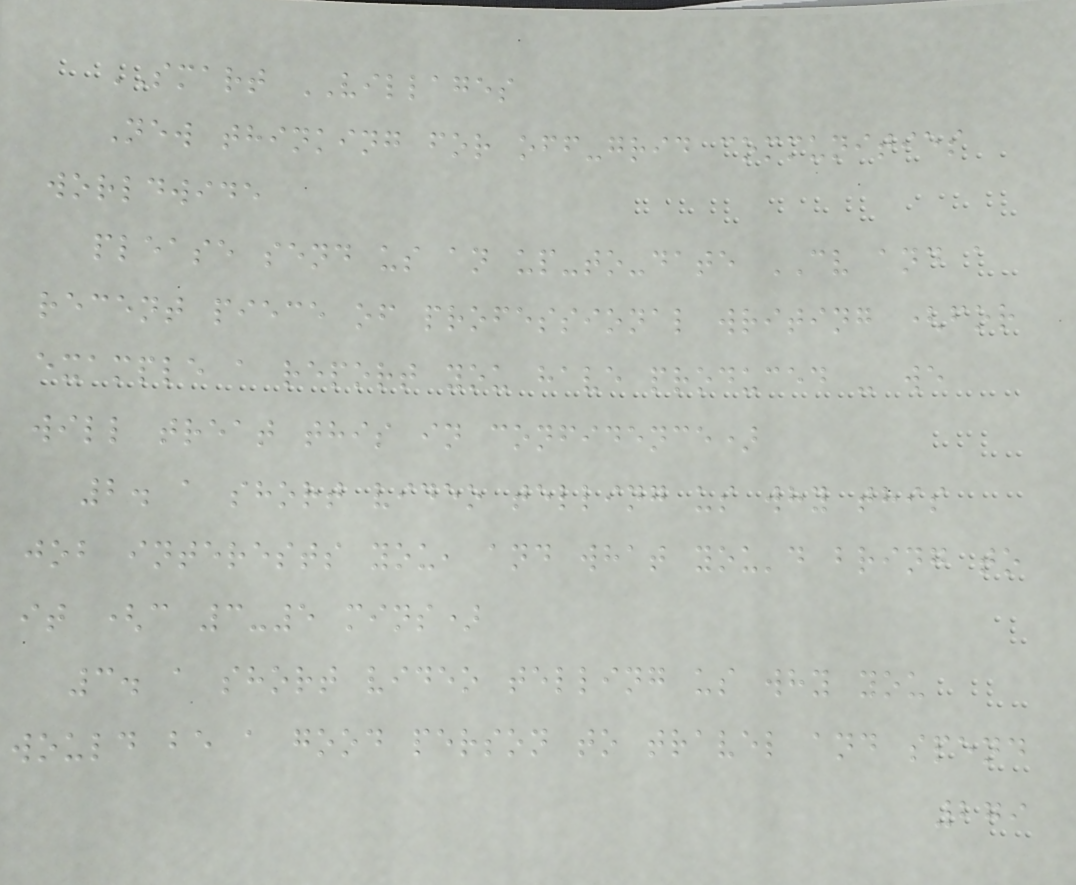SMART VILLAGES
New thinking for off-grid communities
worldwide
please send us an up-to-date CV and a
recent piece of professional writing (for
example a report you have produced - we
will treat this in confidence)
2. a short video telling us why this
job interests you, and what you'd bring to
it (c 3-5 mins)
3. a short video telling us why you
would be a good person to travel and spend
279
